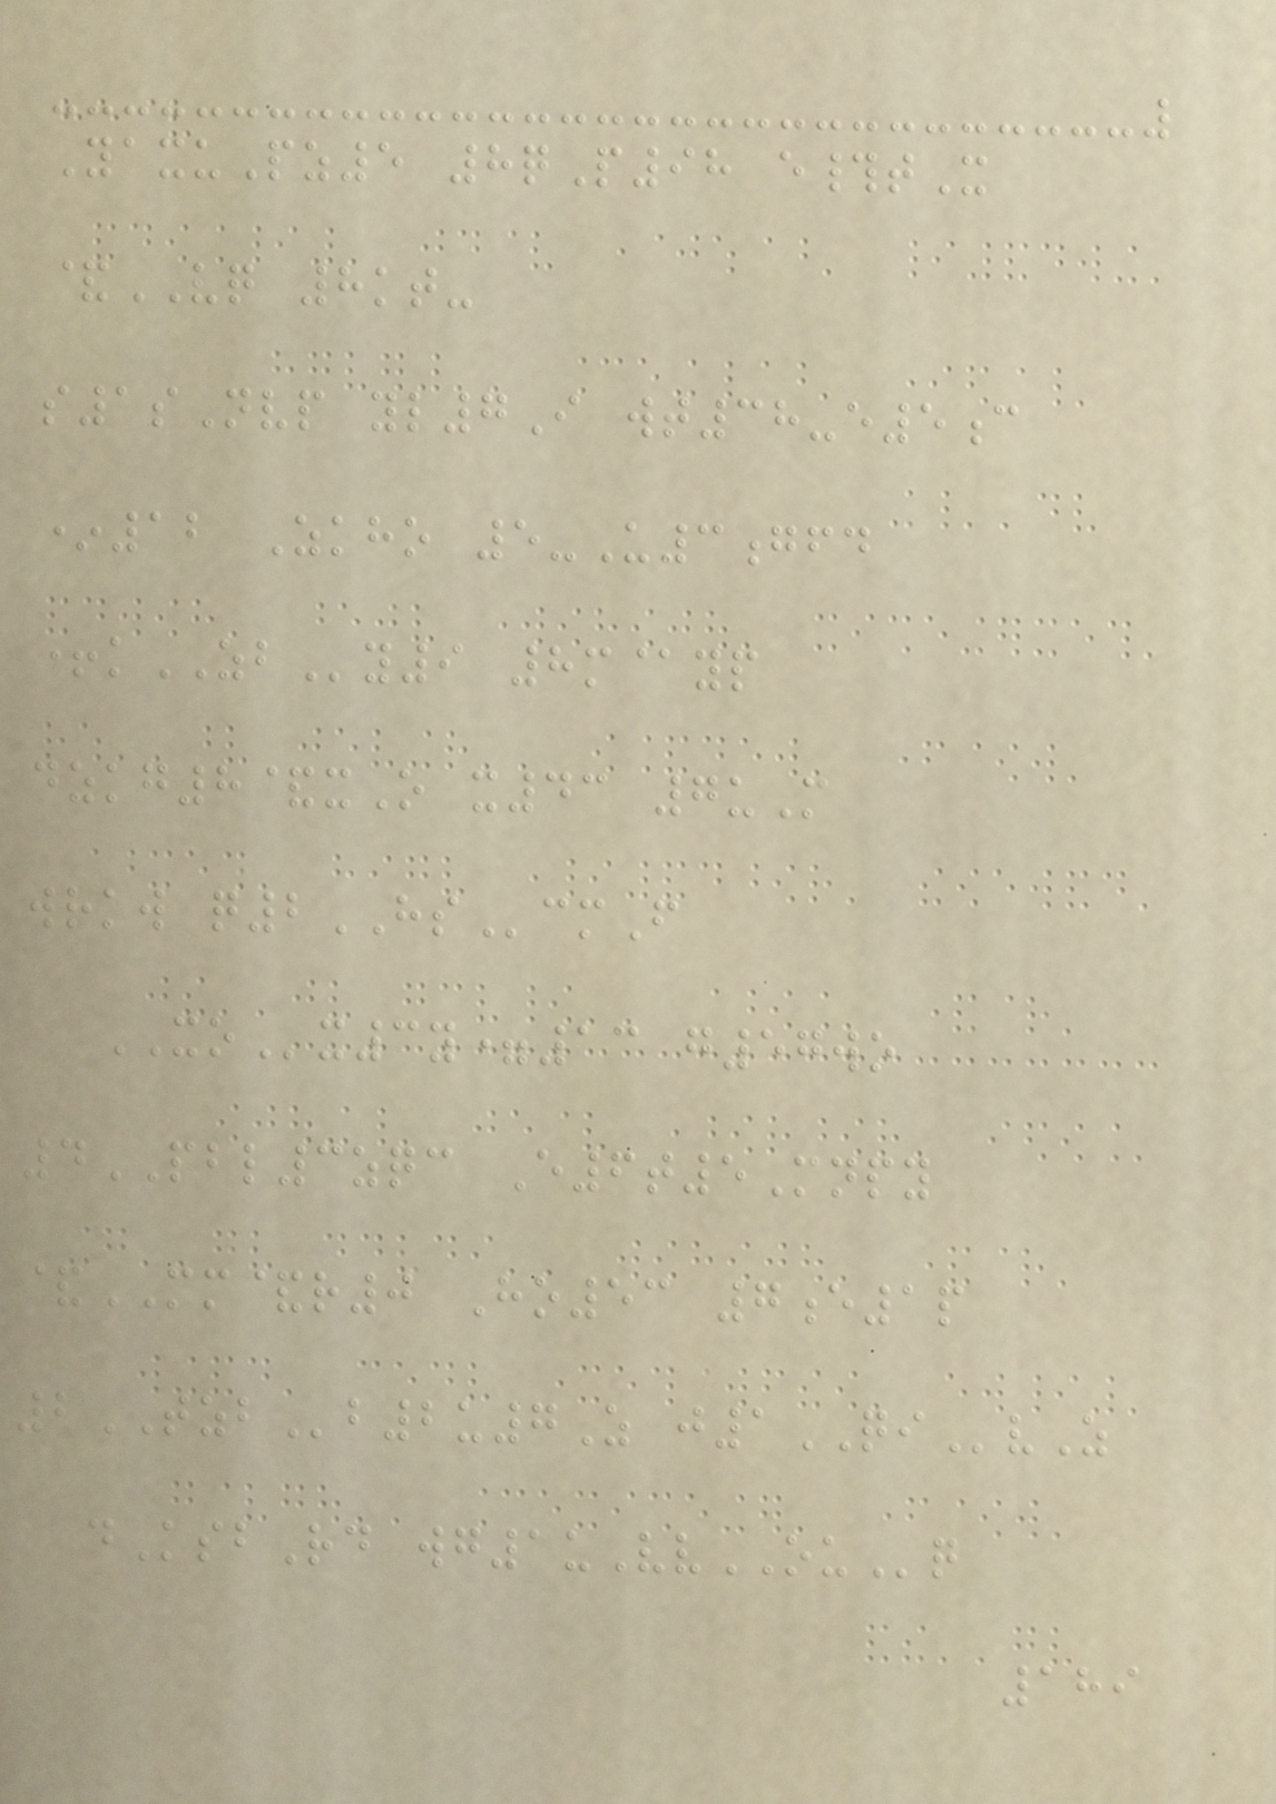YaxuPz5 8qP98 e#tX
&VQ 8kt-
s1sNvp yl7I wt38-e5c
*12 Zkho 5-U3gfd
+kZBy9 8m@yp
dzkg8&xO x43 7uM
wrkw q2HScmF
XOx3y=13 g57wo
4PBL3zqc E6t5Mnpy
&MM&r0 Ho53 7e1p
2TZBb2u7Z j1QIvZ
dKsbRd wg1uVvOUq
189
